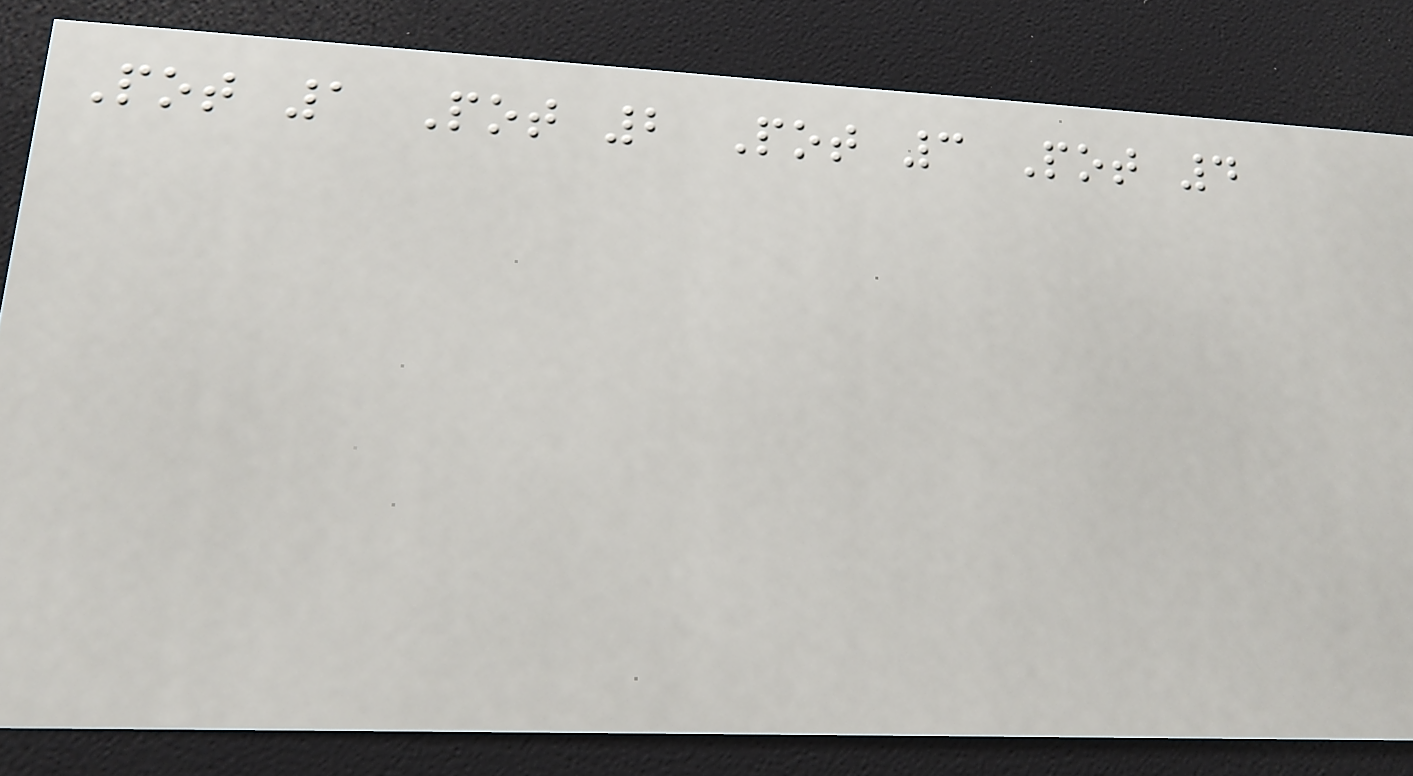Pot 1 Pot 2 Pot 3 Pot 4
